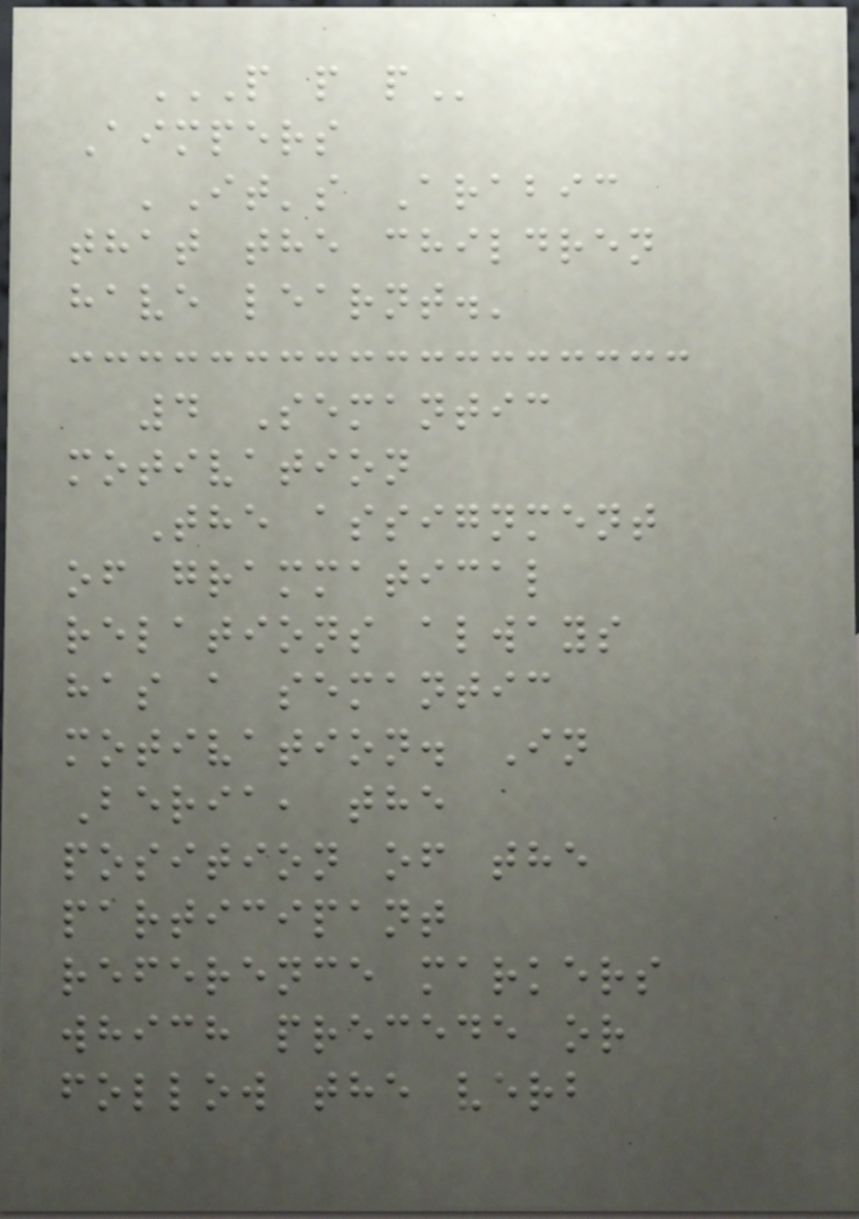P P P
Aimpers
'It's Arabic
that the children
have learnt.'
4 Semantic
motivation
The assignment
of grammatical
relations always
has a semantic
motivation. In
Beria, the
position of the
participant
reference markers
which precede or
follow the verb
